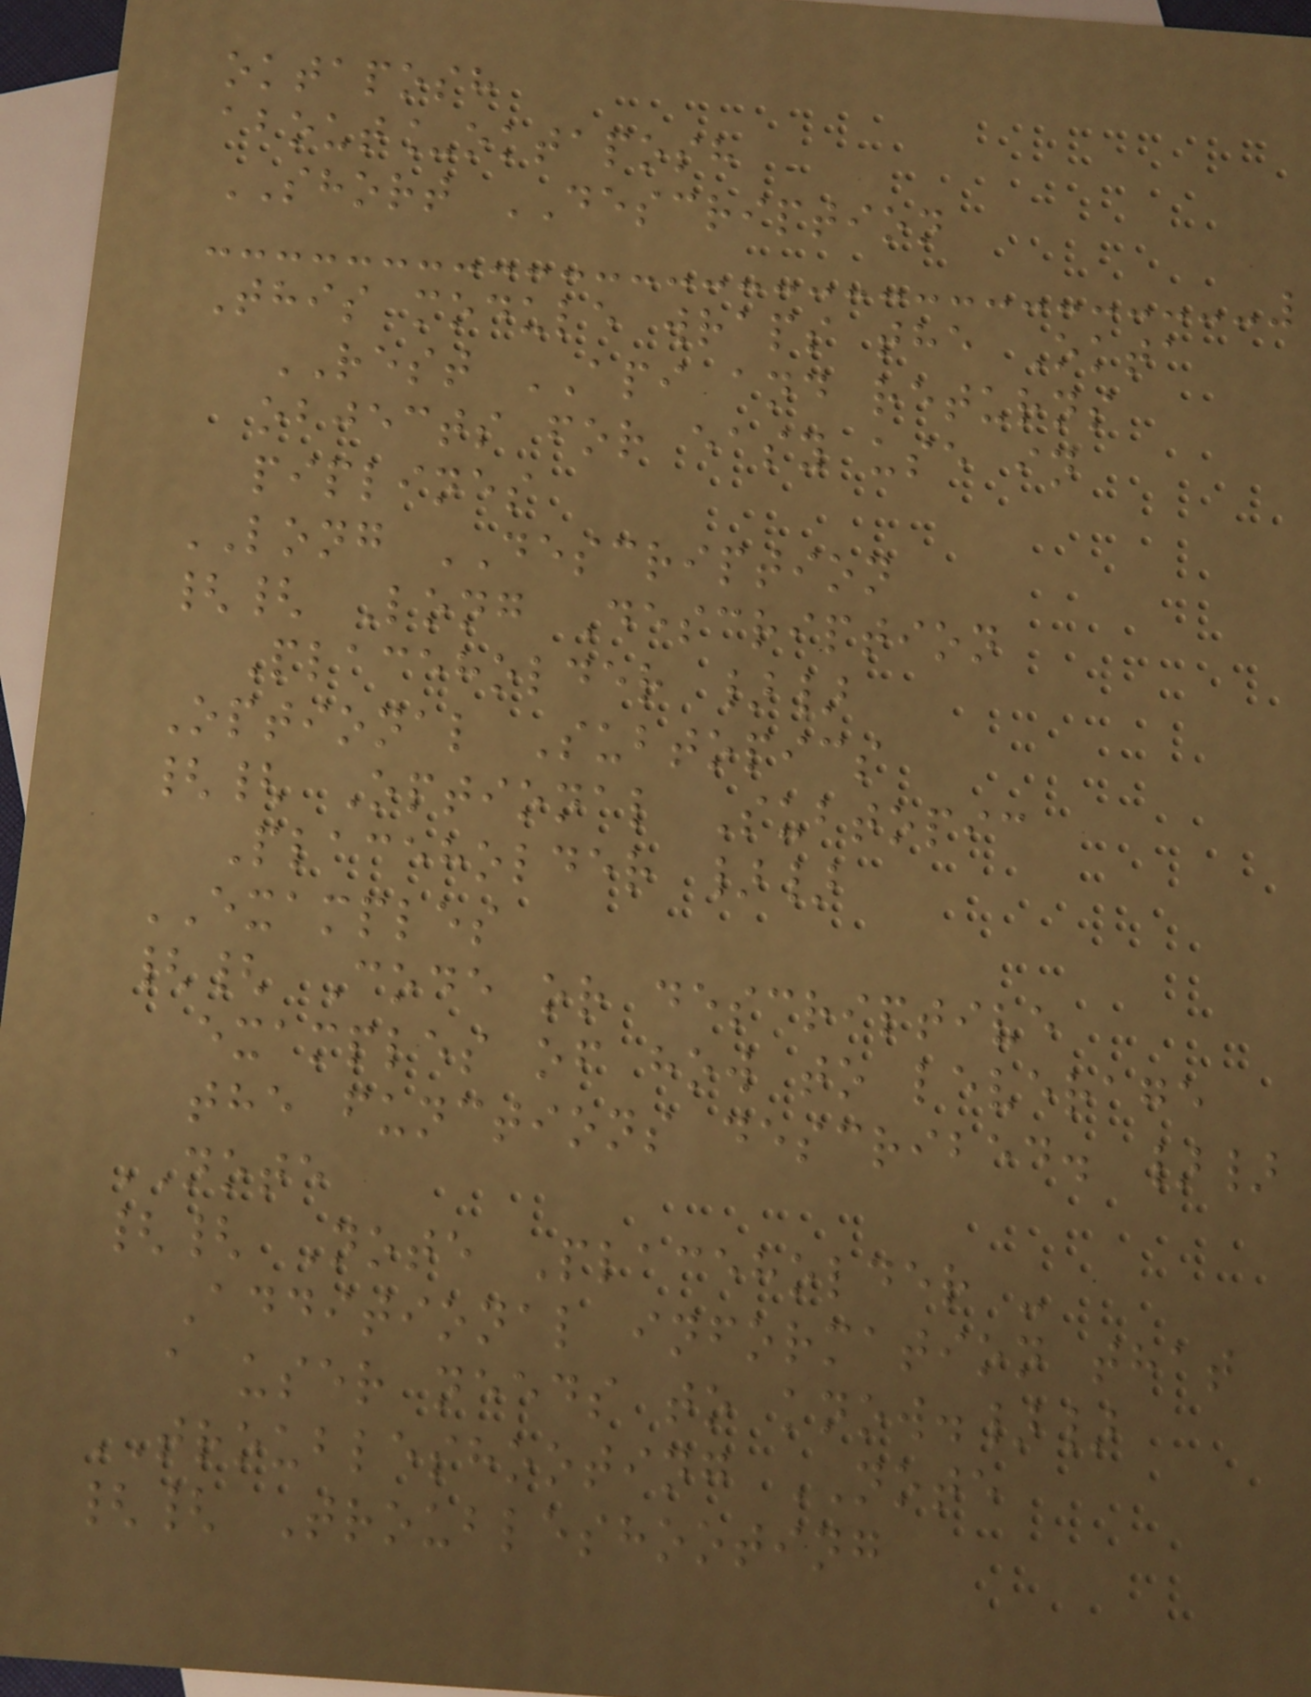oktaposh
about_oktaposh
SHORT DESCRIPTION
This module wraps the Okta
REST API and returns
objects for easy use in
piplines
LONG DESCRIPTION
{{ Long Description
Placeholder }}
Optional Subtopics
{{ Optional Subtopic
Placeholder }}
EXAMPLES
{{ Code or descriptive
examples of how to leverage
the functions described. }}
NOTE
{{ Note Placeholder -
Additional information that
a user needs to know.}}
TROUBLESHOOTING NOTE
{{ Troubleshooting
